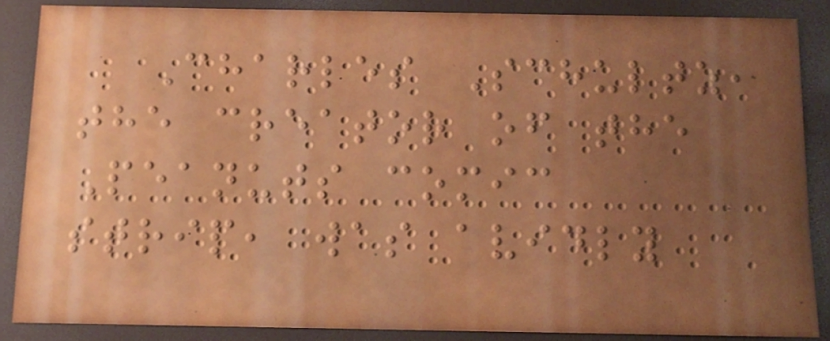Charles Schultz,
the creator of the
Peanuts comic
strip, was avidly
